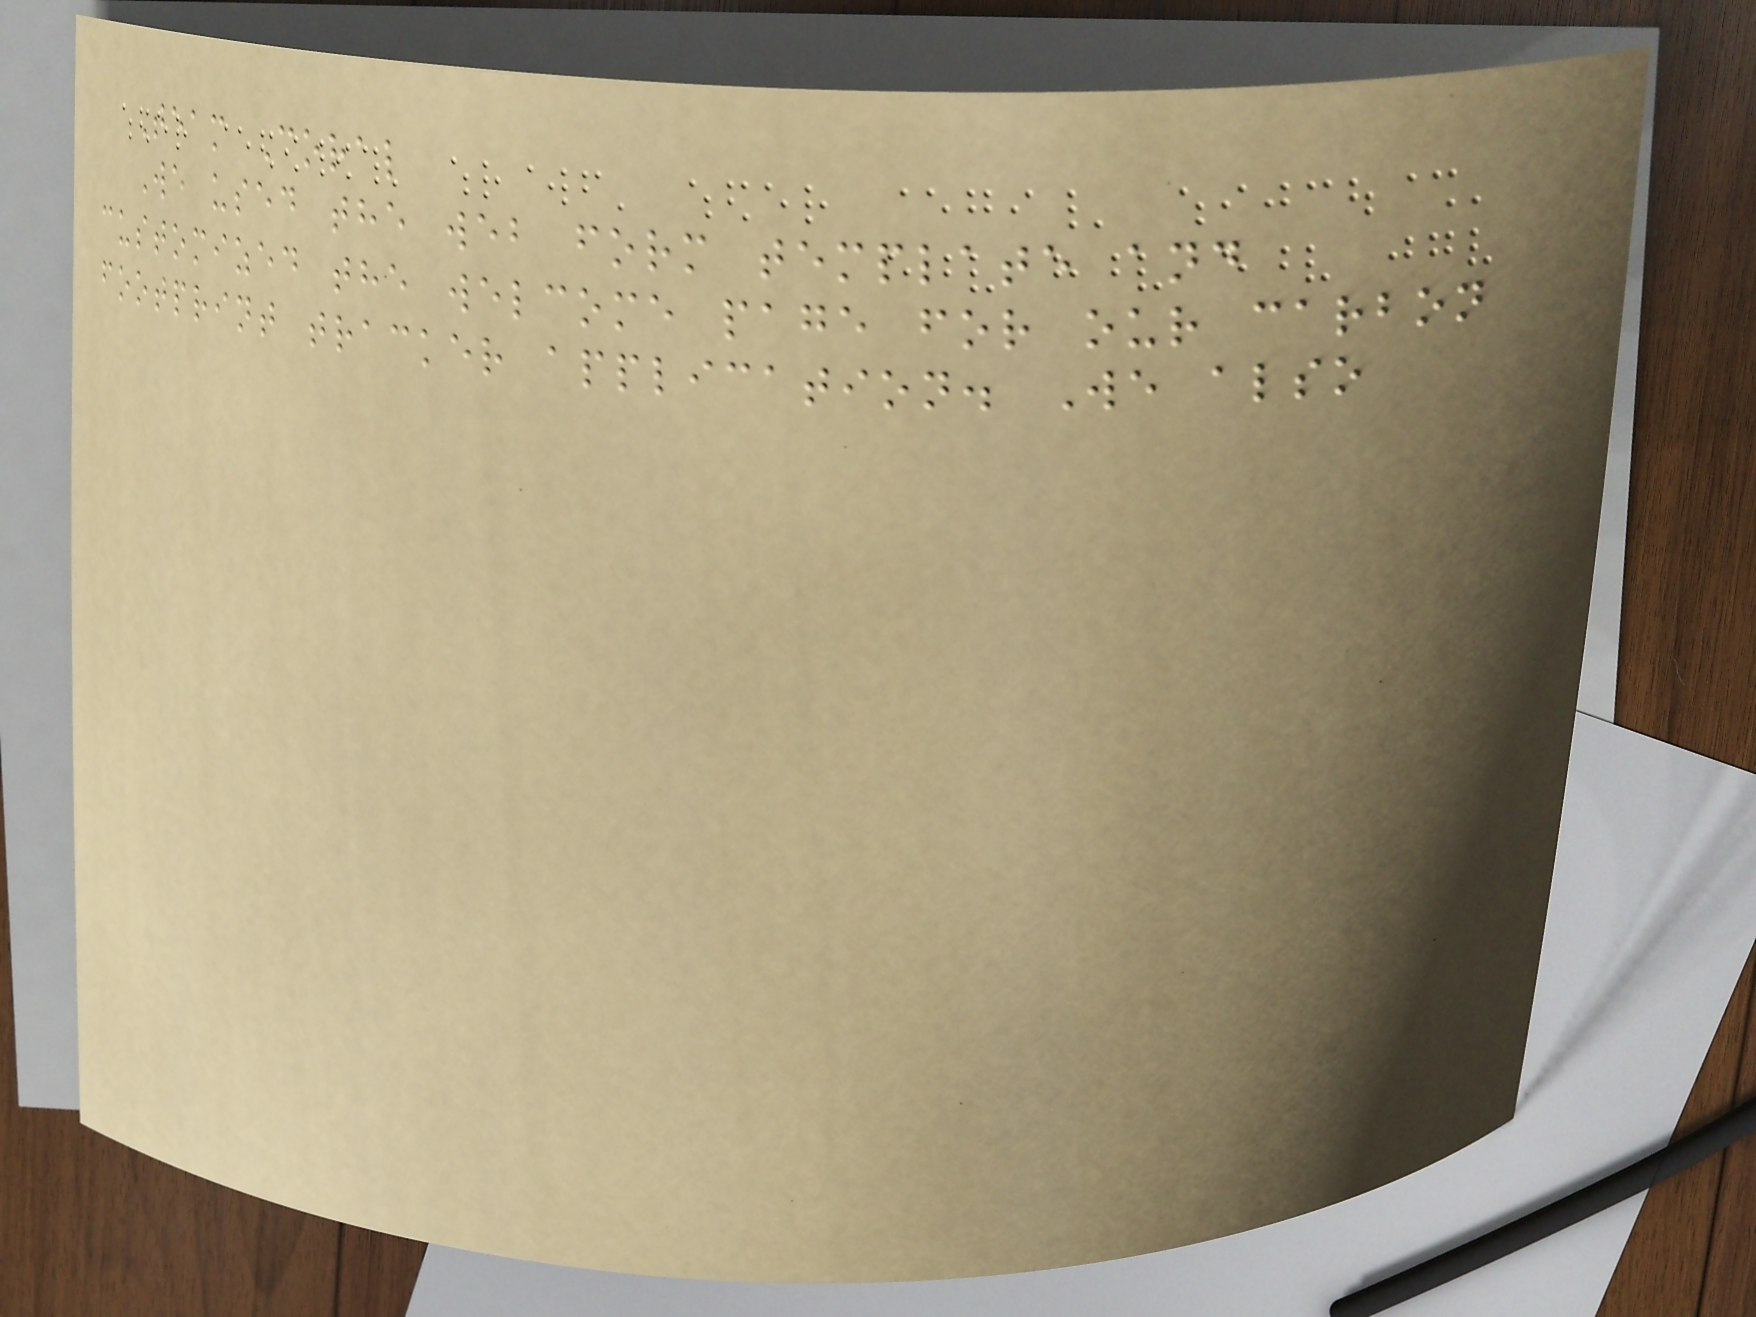Team Coral
We used the web form template and
customized the welcome page for our carbon
footprint tracker application. We also
